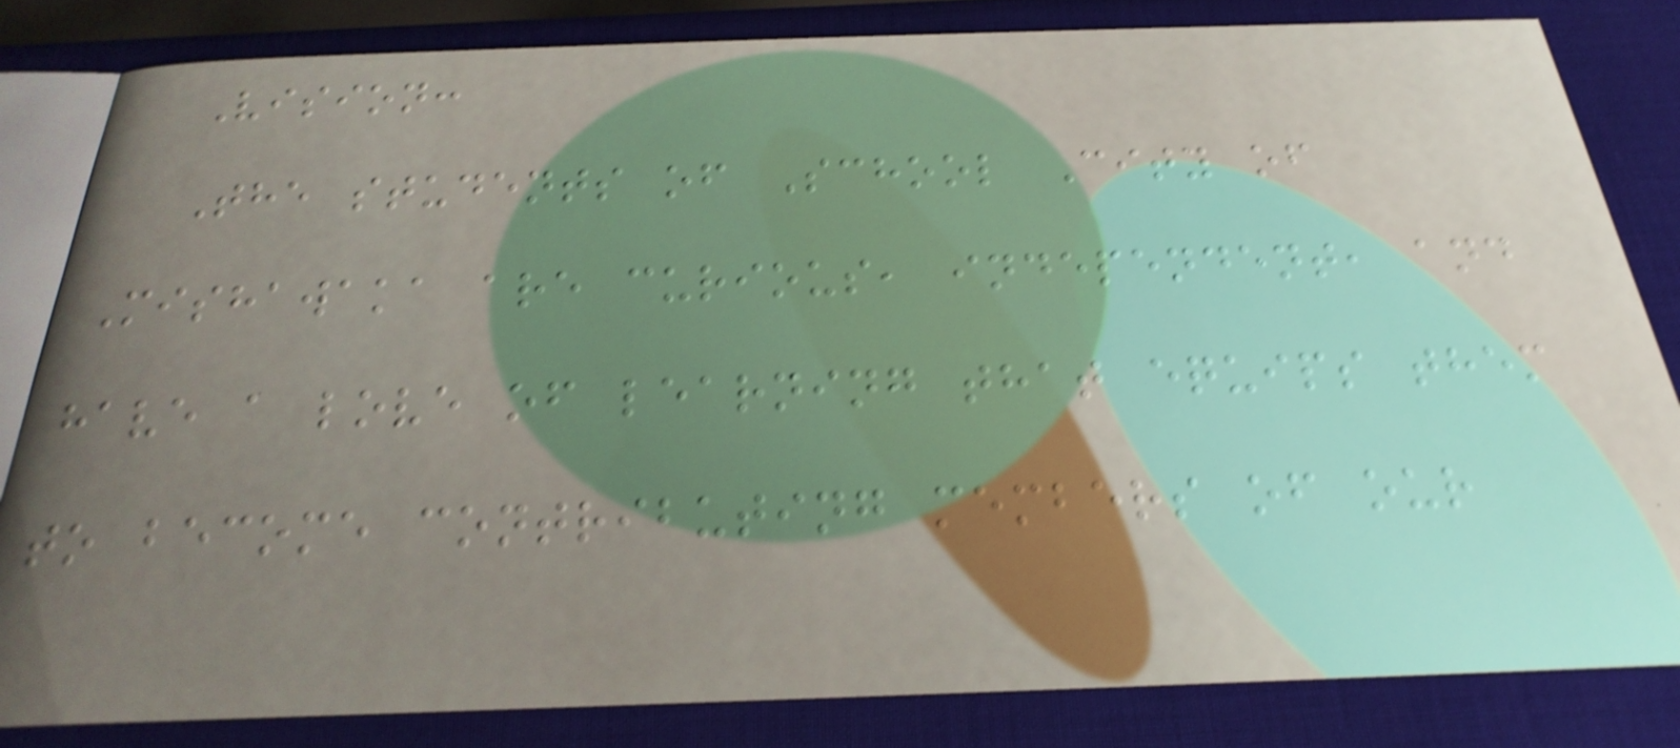Vision:
The students of School City of
Mishawaka are curious, independent, and
have a love of learning that equips them
to become contributing members of our
